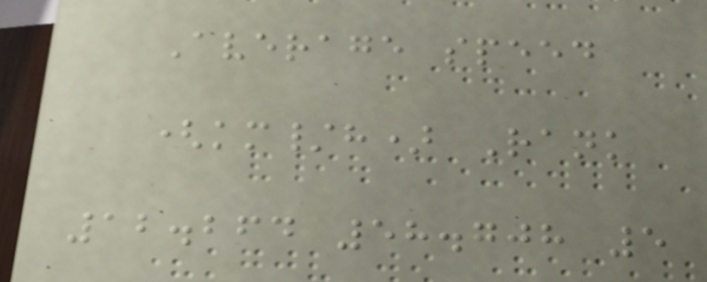Average speed
(km/h) Rank
12.264 58.708 5
